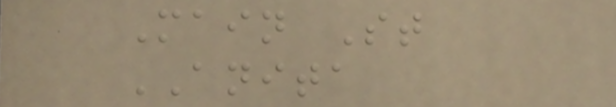Main St
ANITA
